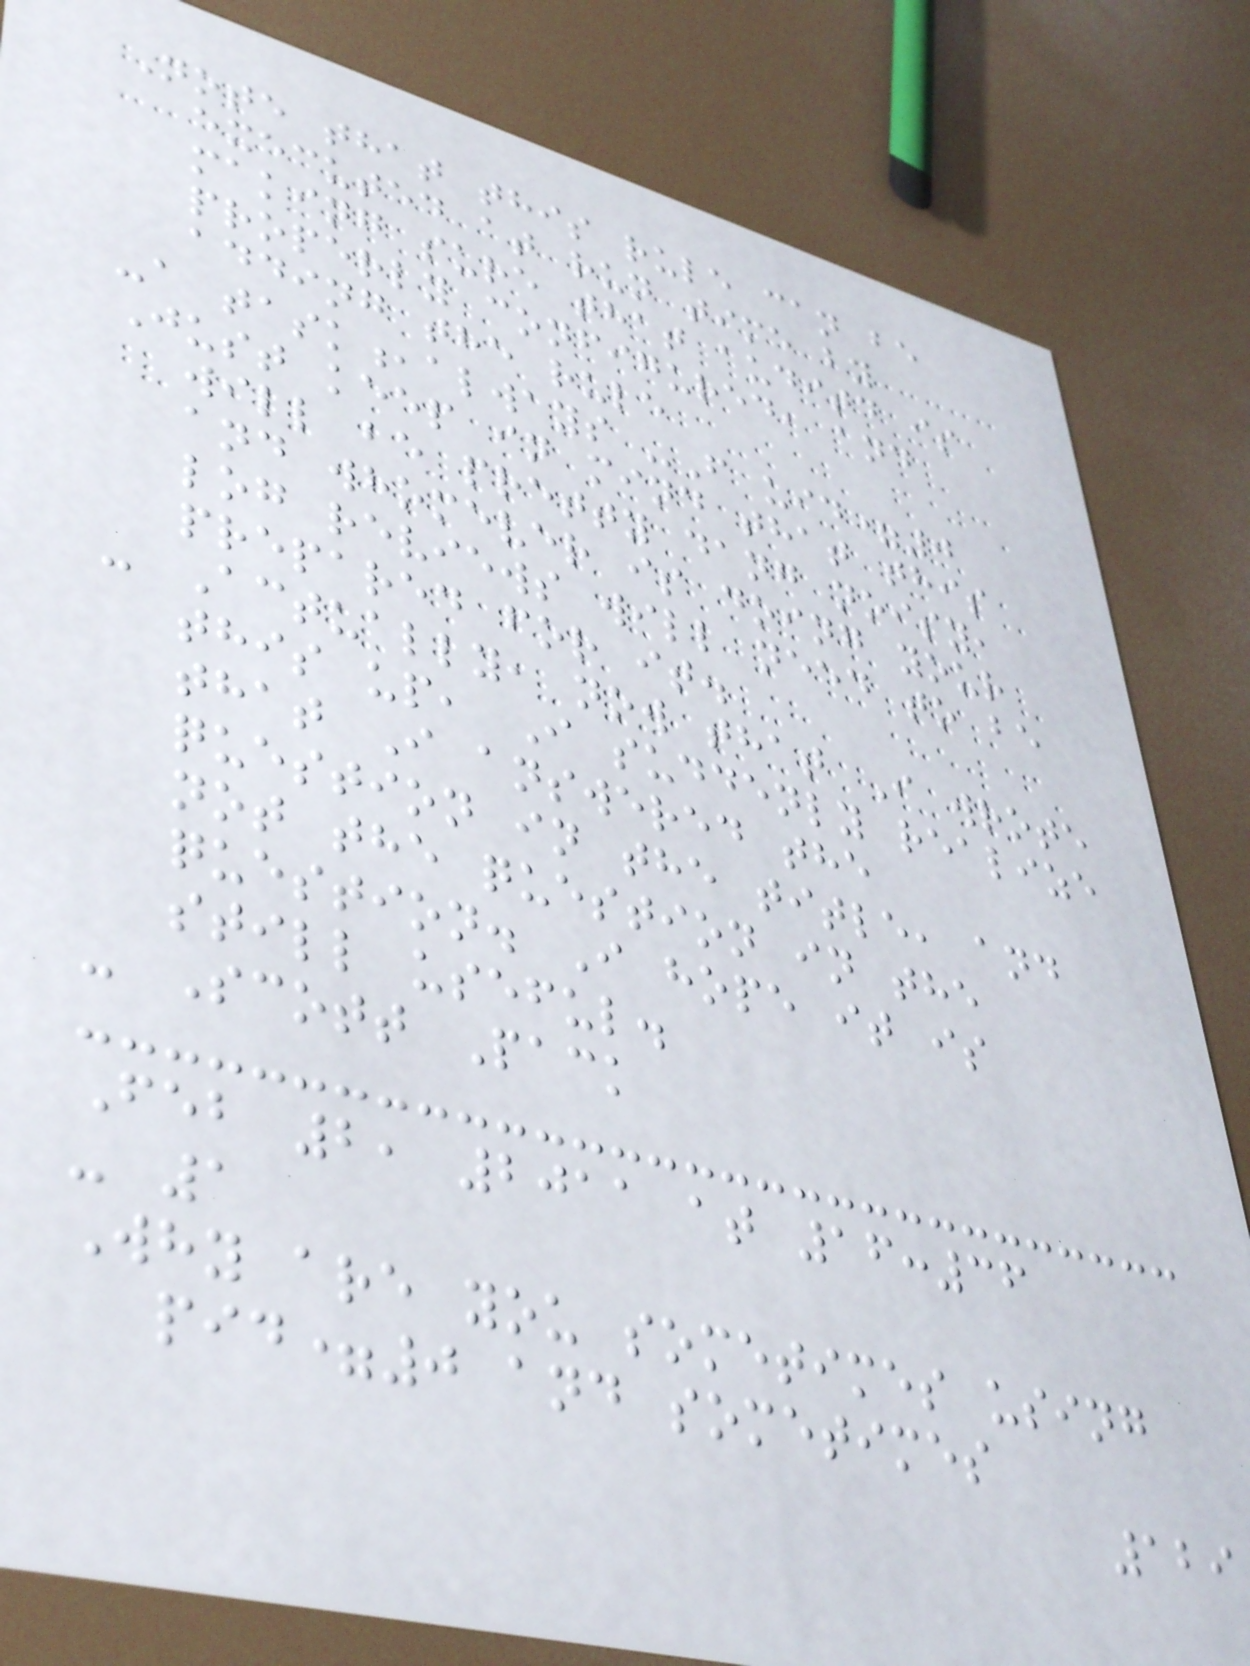Note that this rule can be
executed at run time by
making sure that auditd is
properly configured, and
adding the rule
-a task,always -F uid=0
Just keep in mind that this
will be pretty dang noisy,
and whomever is doing your
log reviews will need to be
prepared for it.
- Actually, now that I wrote
this up, I suddenly realize
that I answered the
question in the title, and
not the question in the
question. I hope it is
still useful.
- Scott Pack
Feb 2, 2011 at 16:36
- 1
Why are you sometimes using
pid=0 and sometimes
129
